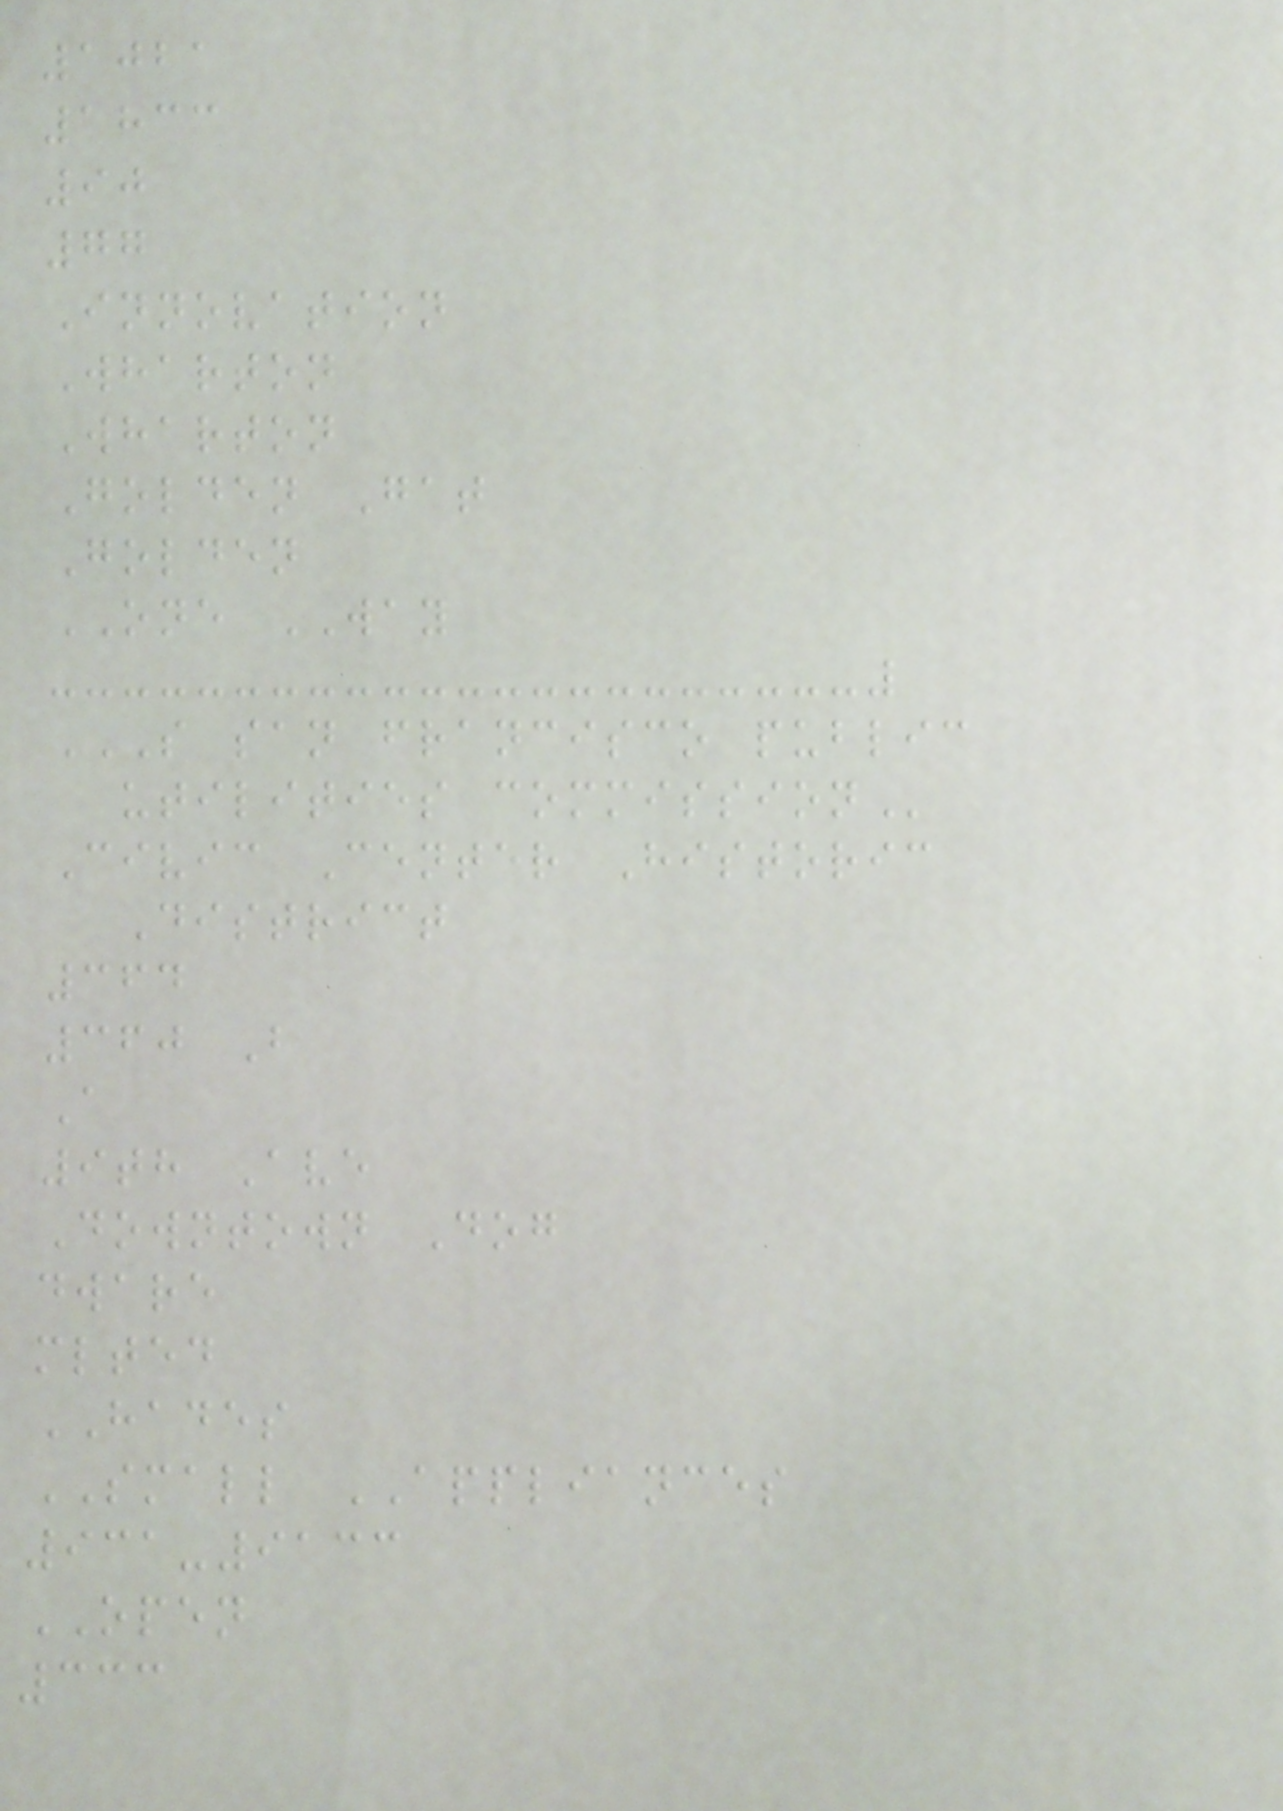1021
1833
90
77
Innovation
Wharton
Wharton
Golden Gat
Golden
ONE WAY
S SAN FRANCISCO PUBLIC
UTILITIES COMMISSION
Civic Center Historic
District
364
360 B
A
9th Ave
Downtown Dog
dware
mlted
HADES
SMALL APPLIANCES
931-9133
OPEN
333
